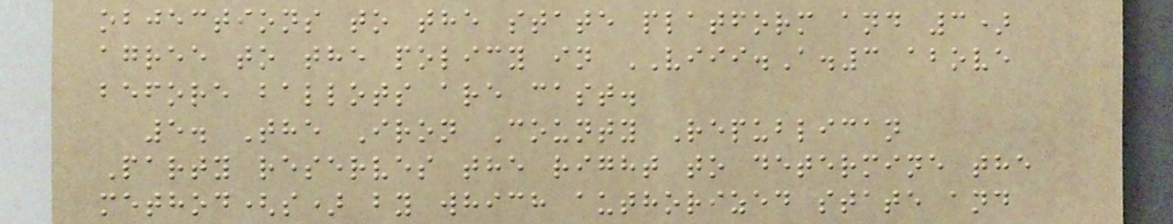objections to the state platform and 3)
agree to the policy in VIII.A.3 above
before ballots are cast.
5. The Iron County Republican
Party reserves the right to determine the
method(s) by which authorized state and
